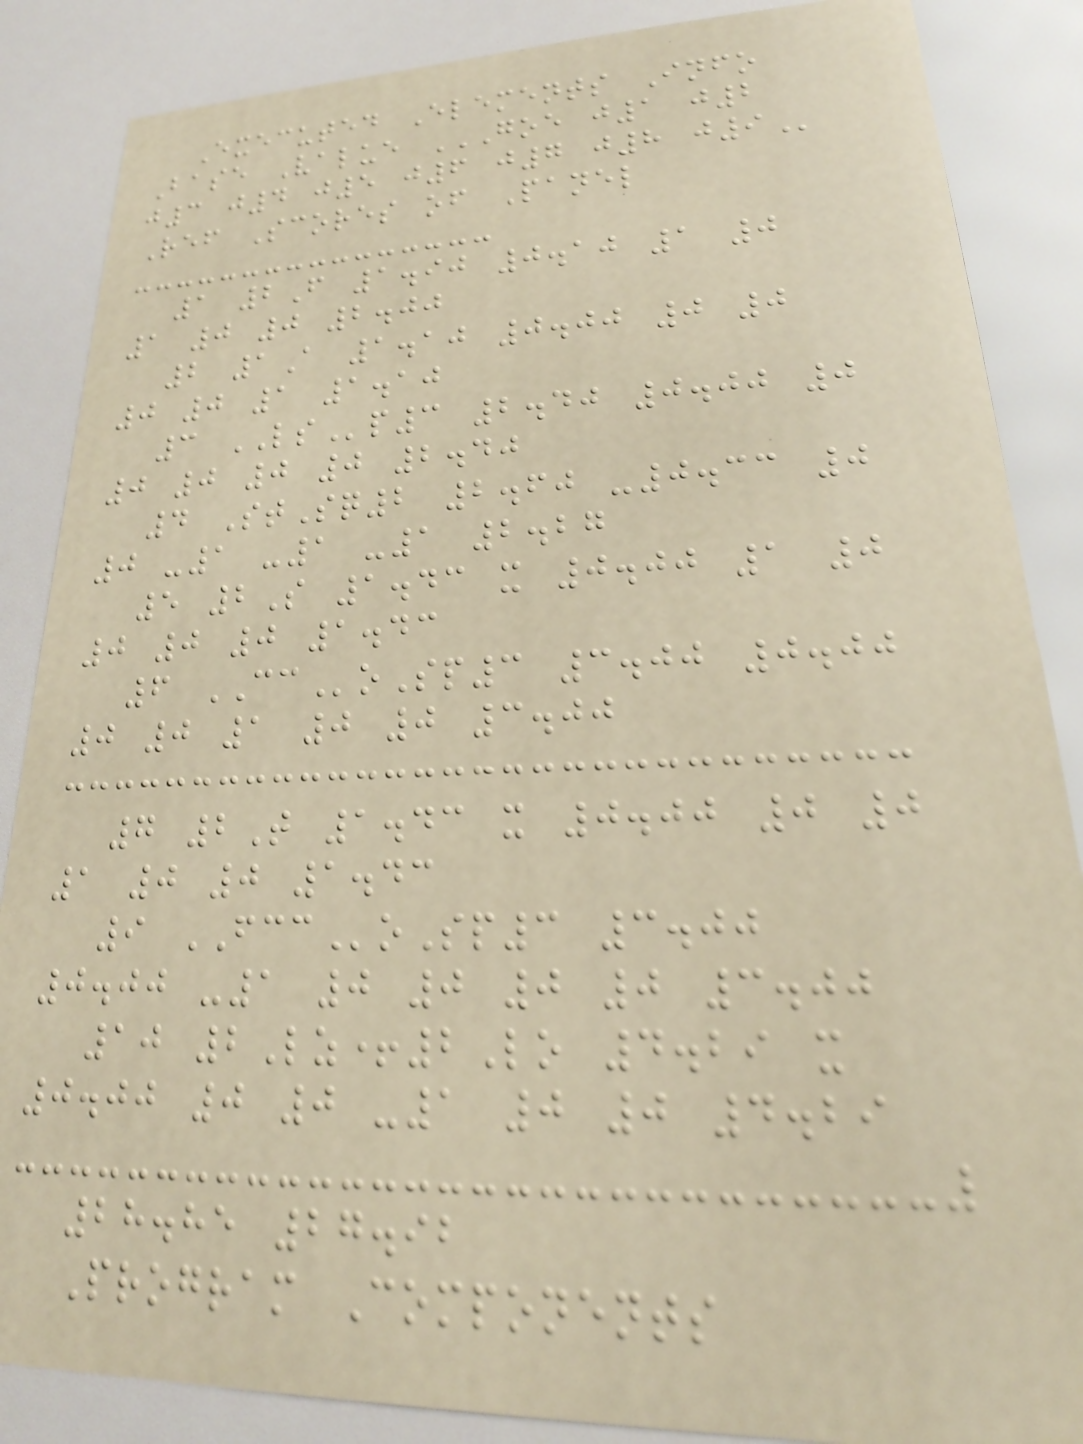Executed Elements Info
Base Value GOE J1 J2
J3 J4 J5 J6 J7 J8 J9
Ref Scores of Panel
1 2F 1.90 0.10 1 0
1 0 0 2.00
2 1A 1.10 0.00 0 0
0 0 1 1.10
3 LSp3 2.40 0.00 0
0 0 0 0 2.40
4 StSq2 2.60 -0.33 0
0 -1 -1 -1 2.27
5 2S 1.43 x 0.00 1 0
0 0 0 1.43
6 CCoSp3 3.00 0.00
0 0 1 0 0 3.00
7 2T 1.43 x 0.00 0 0
1 0 0 1.43
9 FCCoSp3 3.00
0.00 -1 0 0 0 0 3.00
10 2Lz+2Lo 4.29 x
0.00 0 0 -1 0 0 4.29
28.85 27.92
Program Components
